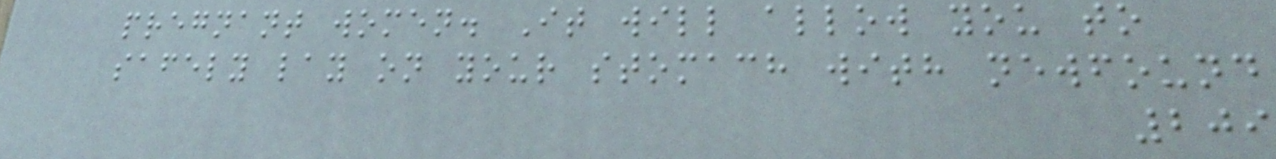pregnant women. It will allow you to
safely lay on your stomach with newfound
209
